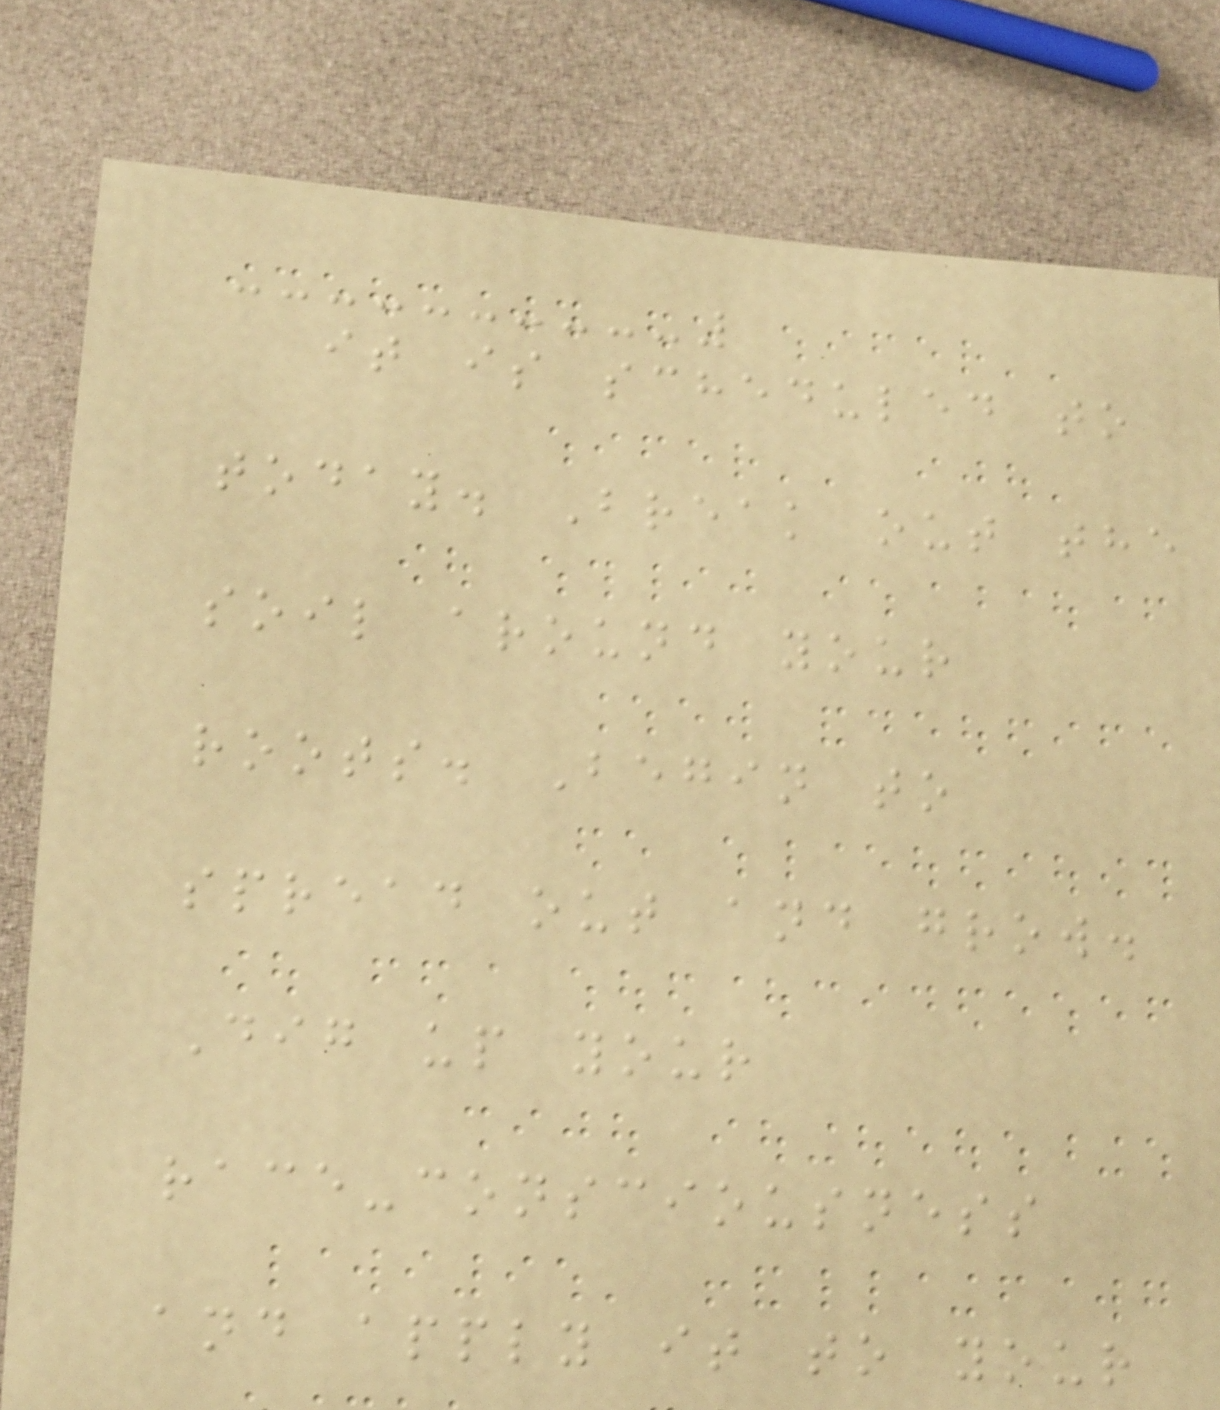it is scheduled to
today. Break out the
soil around your
roots. Begin to
spread out and grow.
Dig up your
race-consciousness
and apply it to your
